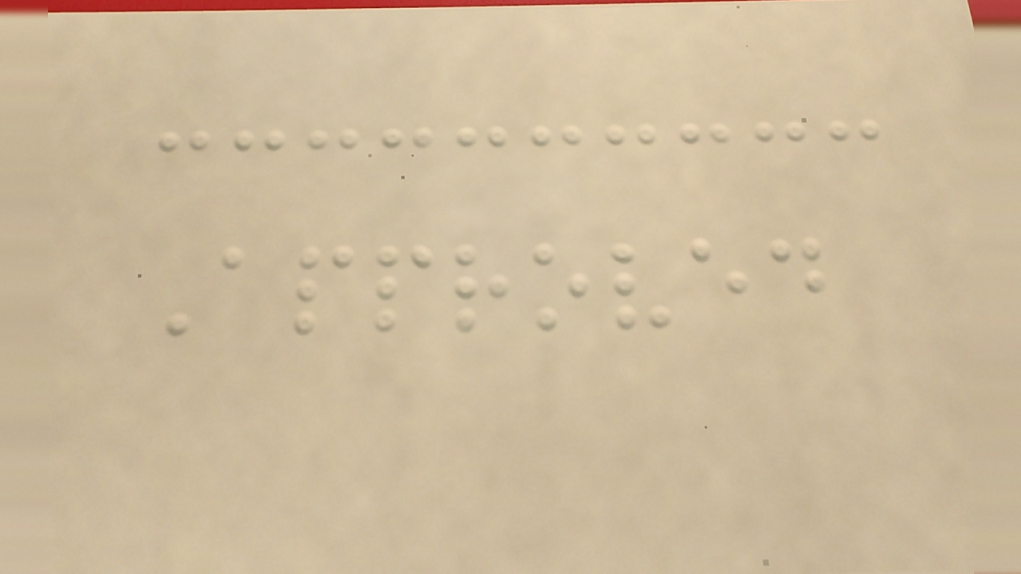Approved
